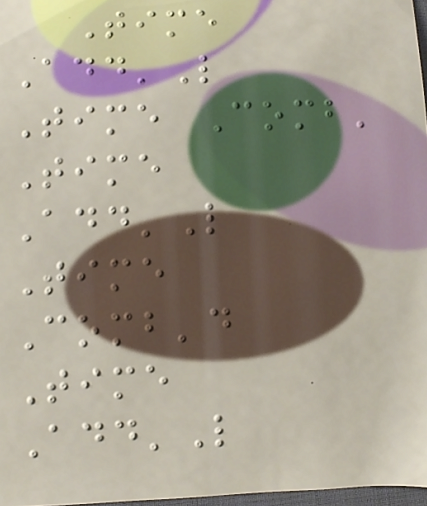Time
Add'L
Time Comb'
Time
Add'L
Time
Comb'd
Time
Add'L
